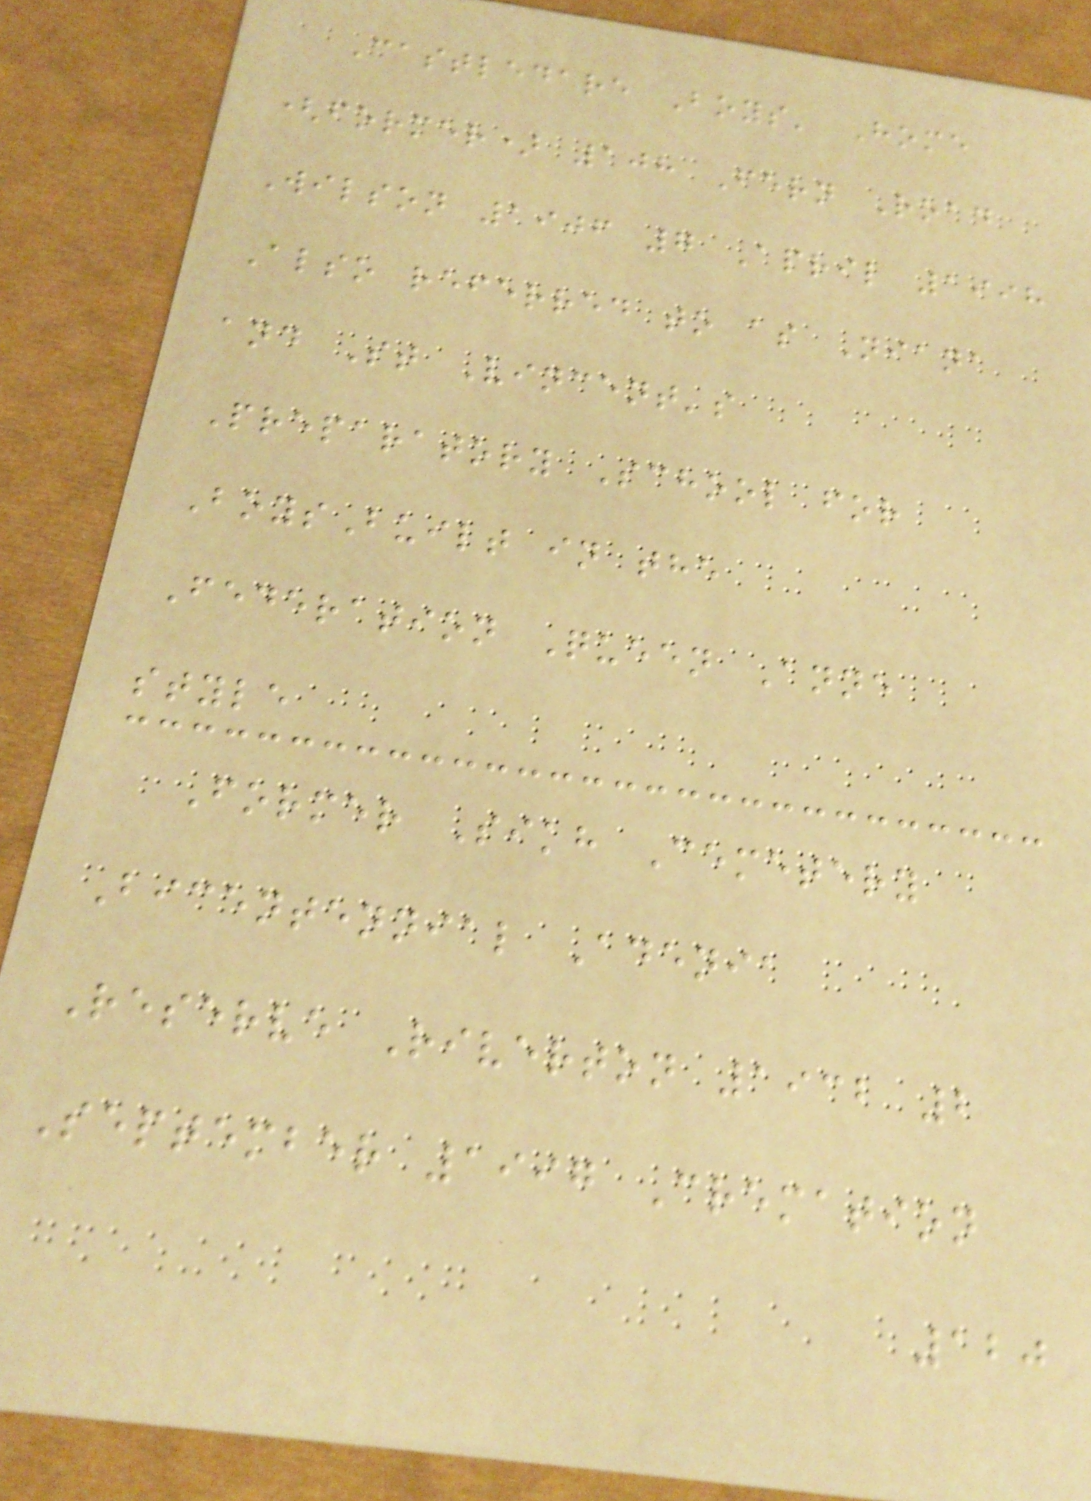Castledare Boys' Home
(former) 108 Fern Road
Wilson 1906 7 April 1998
Also referred to as Niana
and St Vincent's
Preparatory School for
BoysBuilt in the
Federation Queen Anne
style
Former Sikh Cemetery
Bicentennial Adenia
Reserve Riverton 1932 2
September 1997 Cremation
120
